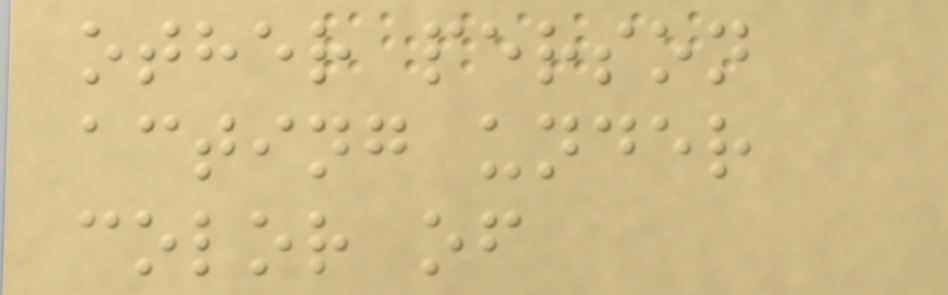other person
acting under
color of
